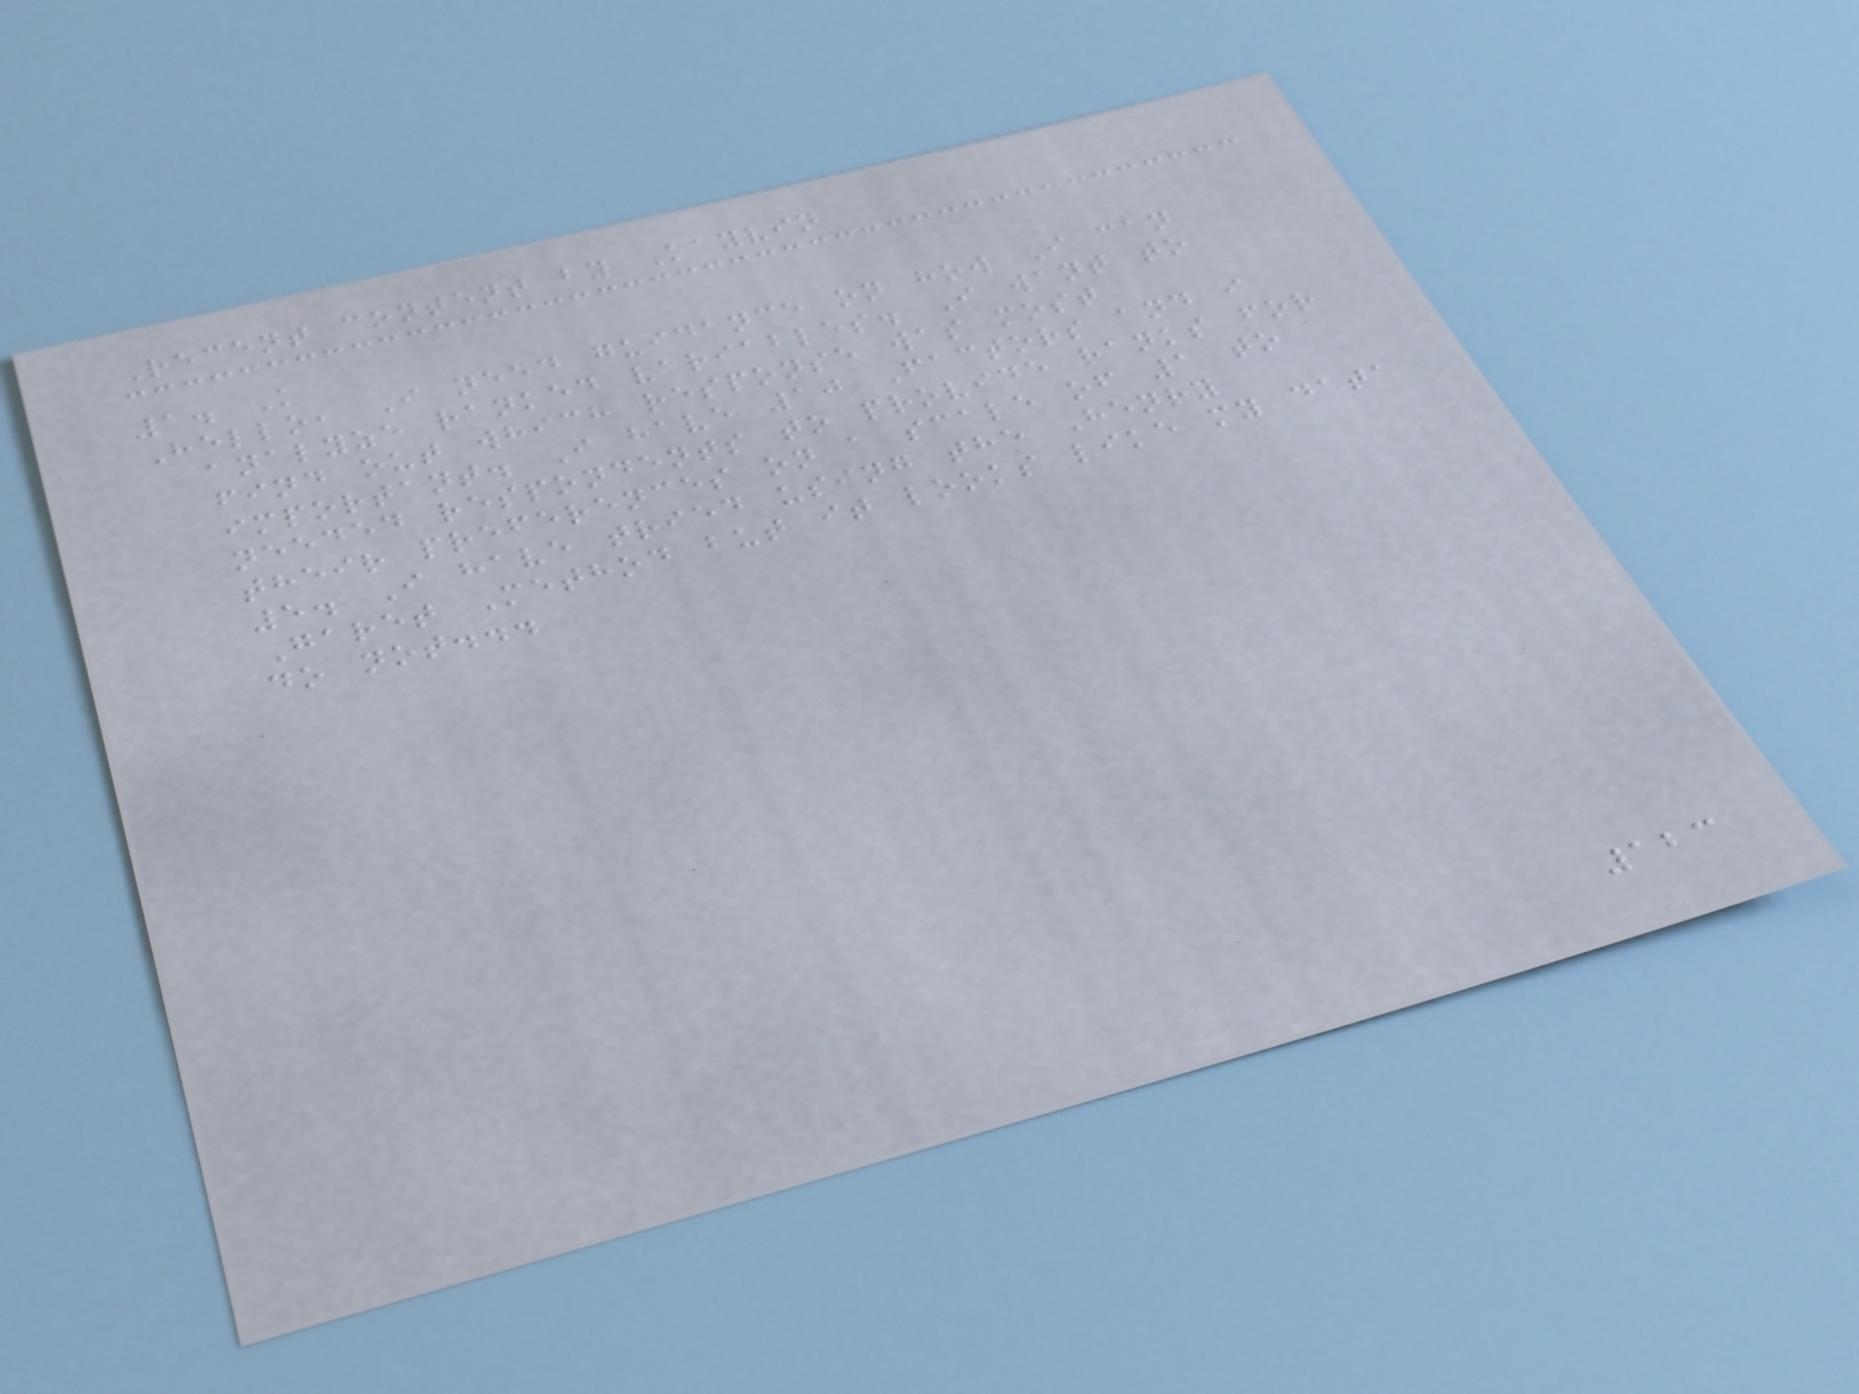Recent content by Kayvin
1. K
Hello, I need guidance on how I can
analyze ranked variables. I want to
find out which response was most
important. I have 10 Factors and i
needed respondents to provide ranks for
their preferences on a scale of 1 to
5. I have tried using the Henry
Garet Method but it looks like my data
do not...
123
